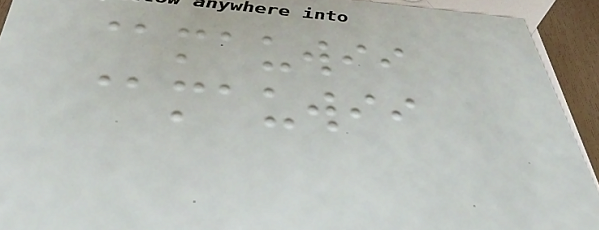@mauwii
@mauwii
